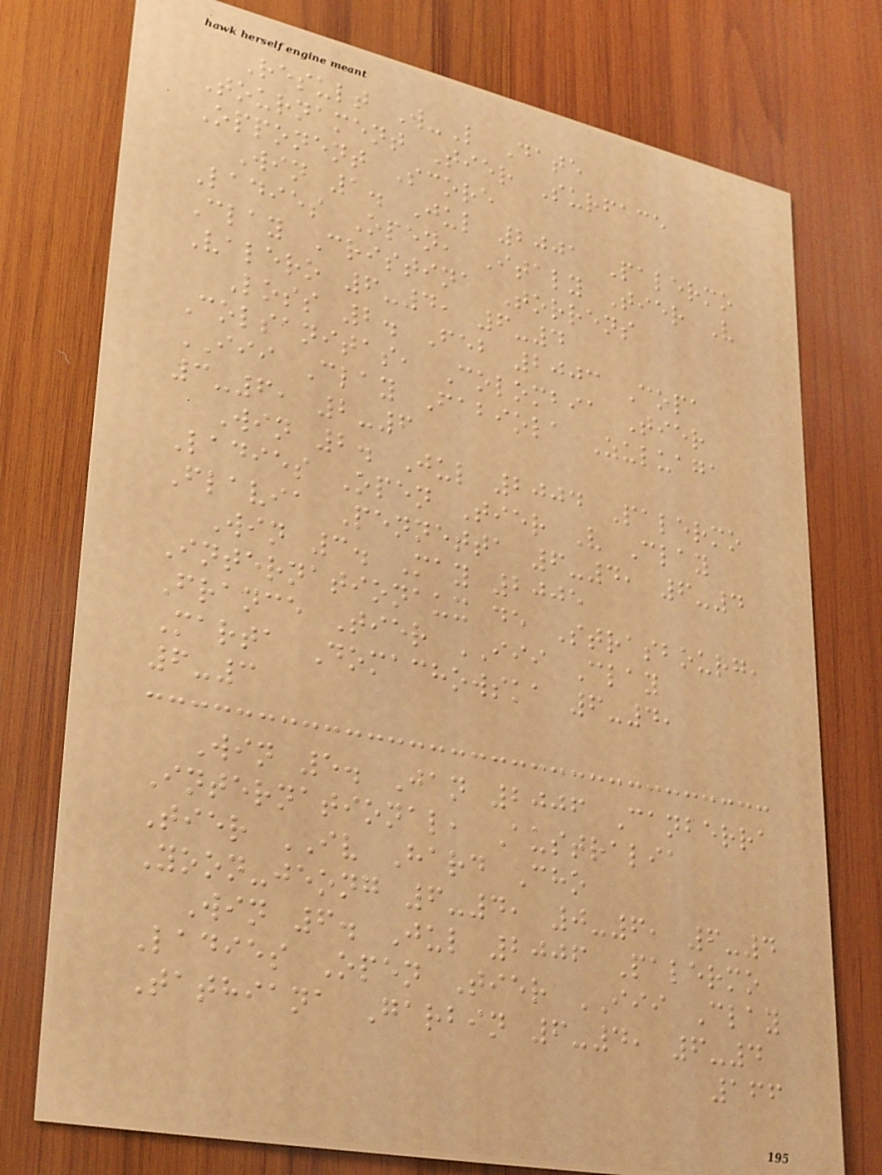Result W-L Date
Tournament Tier Surface
Opponent Score
Win 1. Jul 2001 Palermo
Ladies Open, Italy Tier V
Clay Cristina Torrens
Valero 6-4, 6-4
Loss 2. Feb 2003 Copa
Colsanitas, Colombia Tier
III Clay Fabiola Zuluaga
3-6, 2-6
Win 2. Jul 2004 Palermo
Ladies Open Tier V Clay
Flavia Pennetta 6-4, 6-4
Win 3. May 2005
Internationaux de Strasbourg,
France Tier III Clay
Marta Domachowska 6-4,
6-3
Win 5. Jan 2006 Canberra
International, Australia
Tier IV Hard Cho
Yoon-jeong 6-4, 0-6, 6-4
Win 6. Jul 2006 Palermo
Ladies Open Tier III Clay
Tathiana Garbin 6-4, 6-4
166
